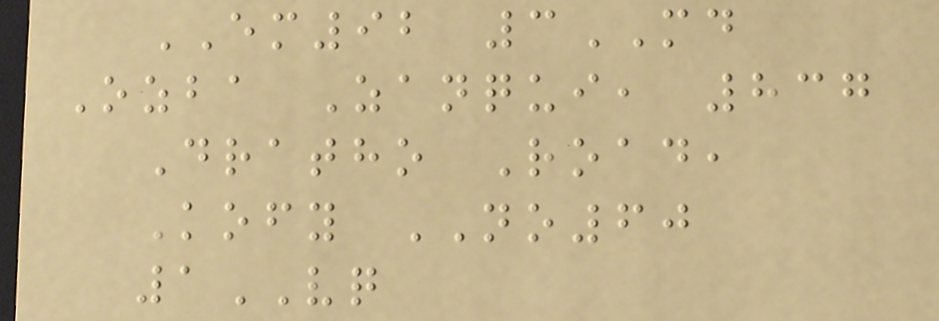EM92 3MD
Ozba Zanqui, 837
Dratho Road,
Kofy NO60
1VQ
